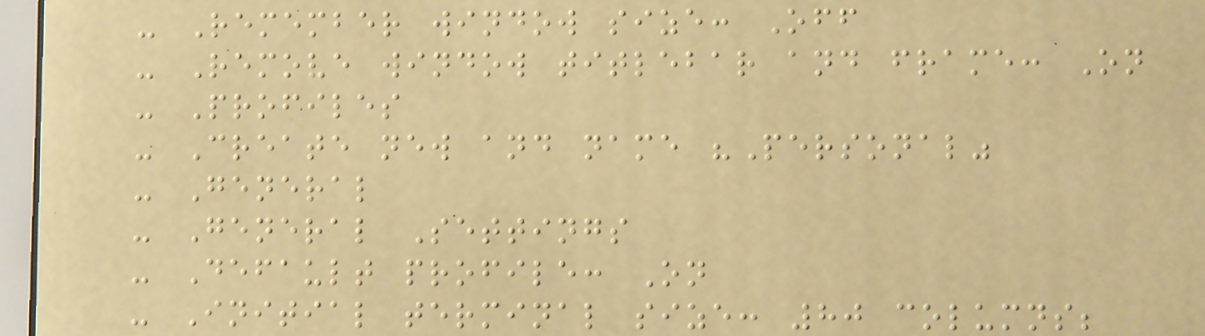- Remember window size: Off
- Remove window titlebar and frame: On
- Profiles
- Create new and name "Personal"
- General
- General Settings
- Default profile: On
- Initial terminal size: 80 columns;
